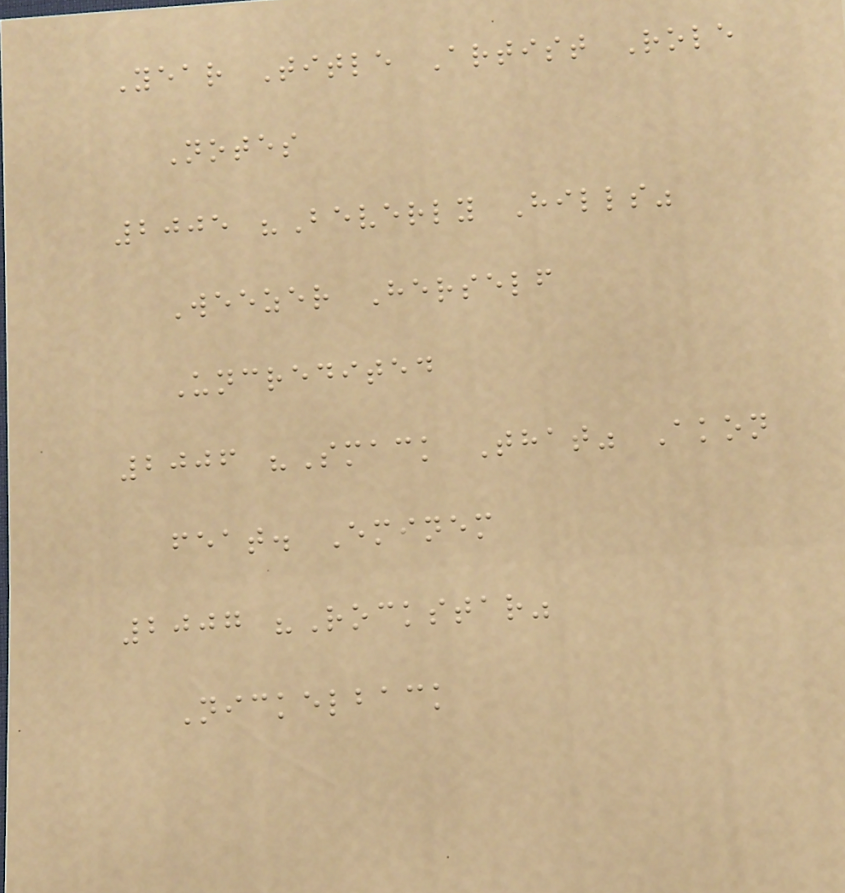Year Title Artist Role
Notes
2005 "Beverly Hills"
Weezer Herself
Uncredited
2006 "Smack That" Akon
feat. Eminem
2007 "Rockstar"
Nickelback
